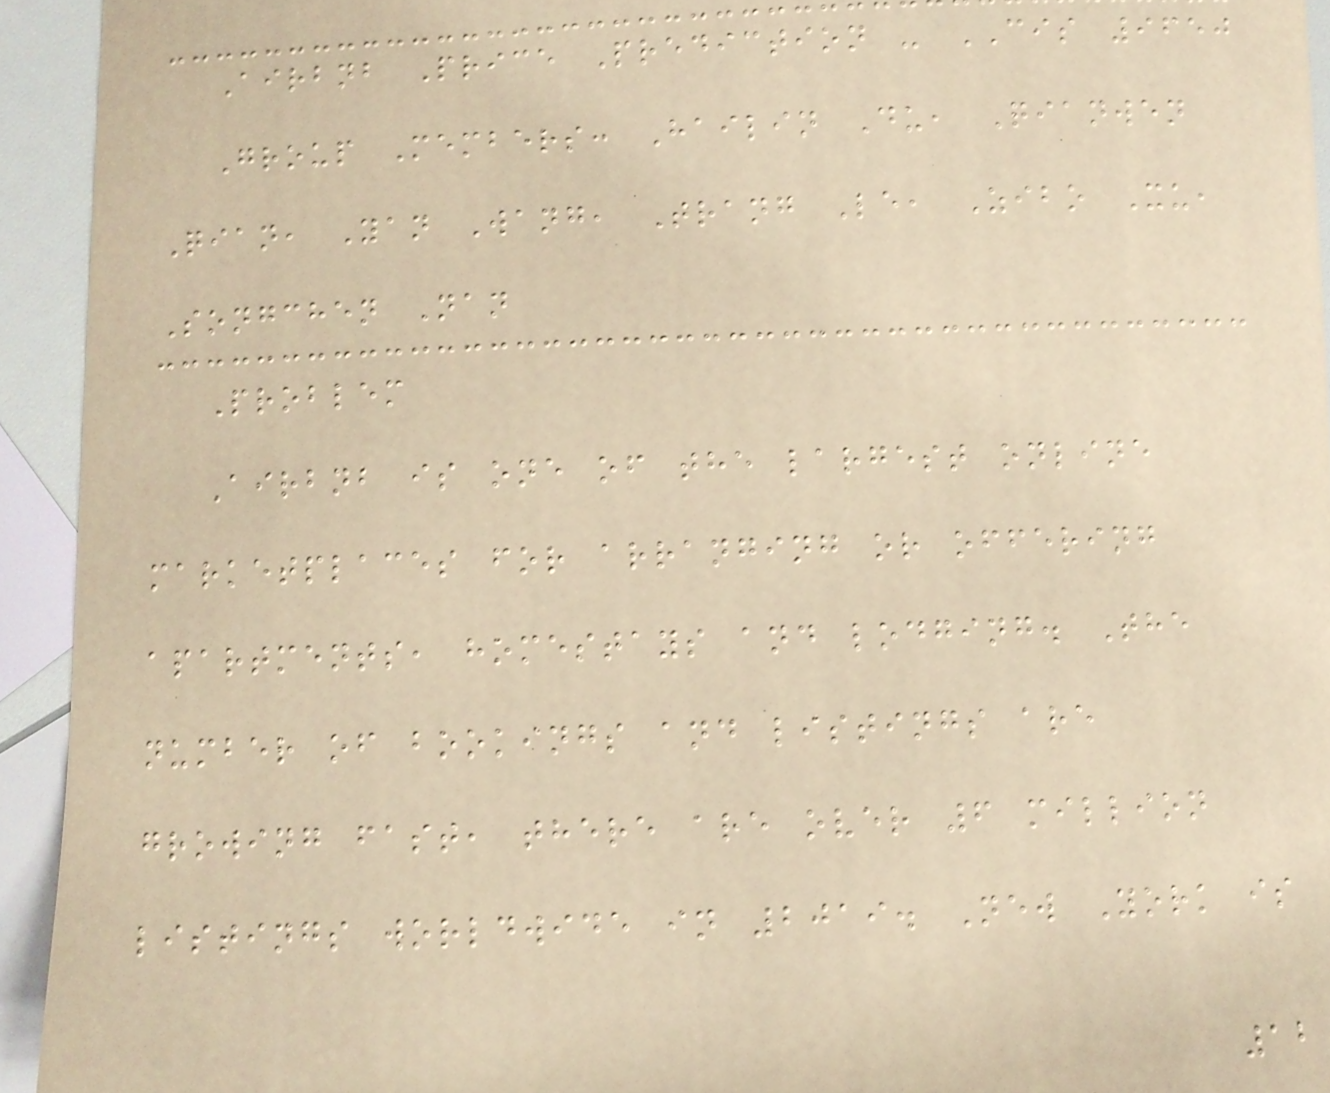Airbnb Price Prediction - CIS 9650
Group Members: Hailin Du, Qianwen
Qian, Yan Wang, Trang Le, Zibo Xu,
Songchen Nan
Problem
Airbnb is one of the largest online
marketplaces for arranging or offering
apartments, homestays and lodging. The
number of bookings and listings are
growing fast, there are over 6 million
listings worldwide in 2019. New York is
12
